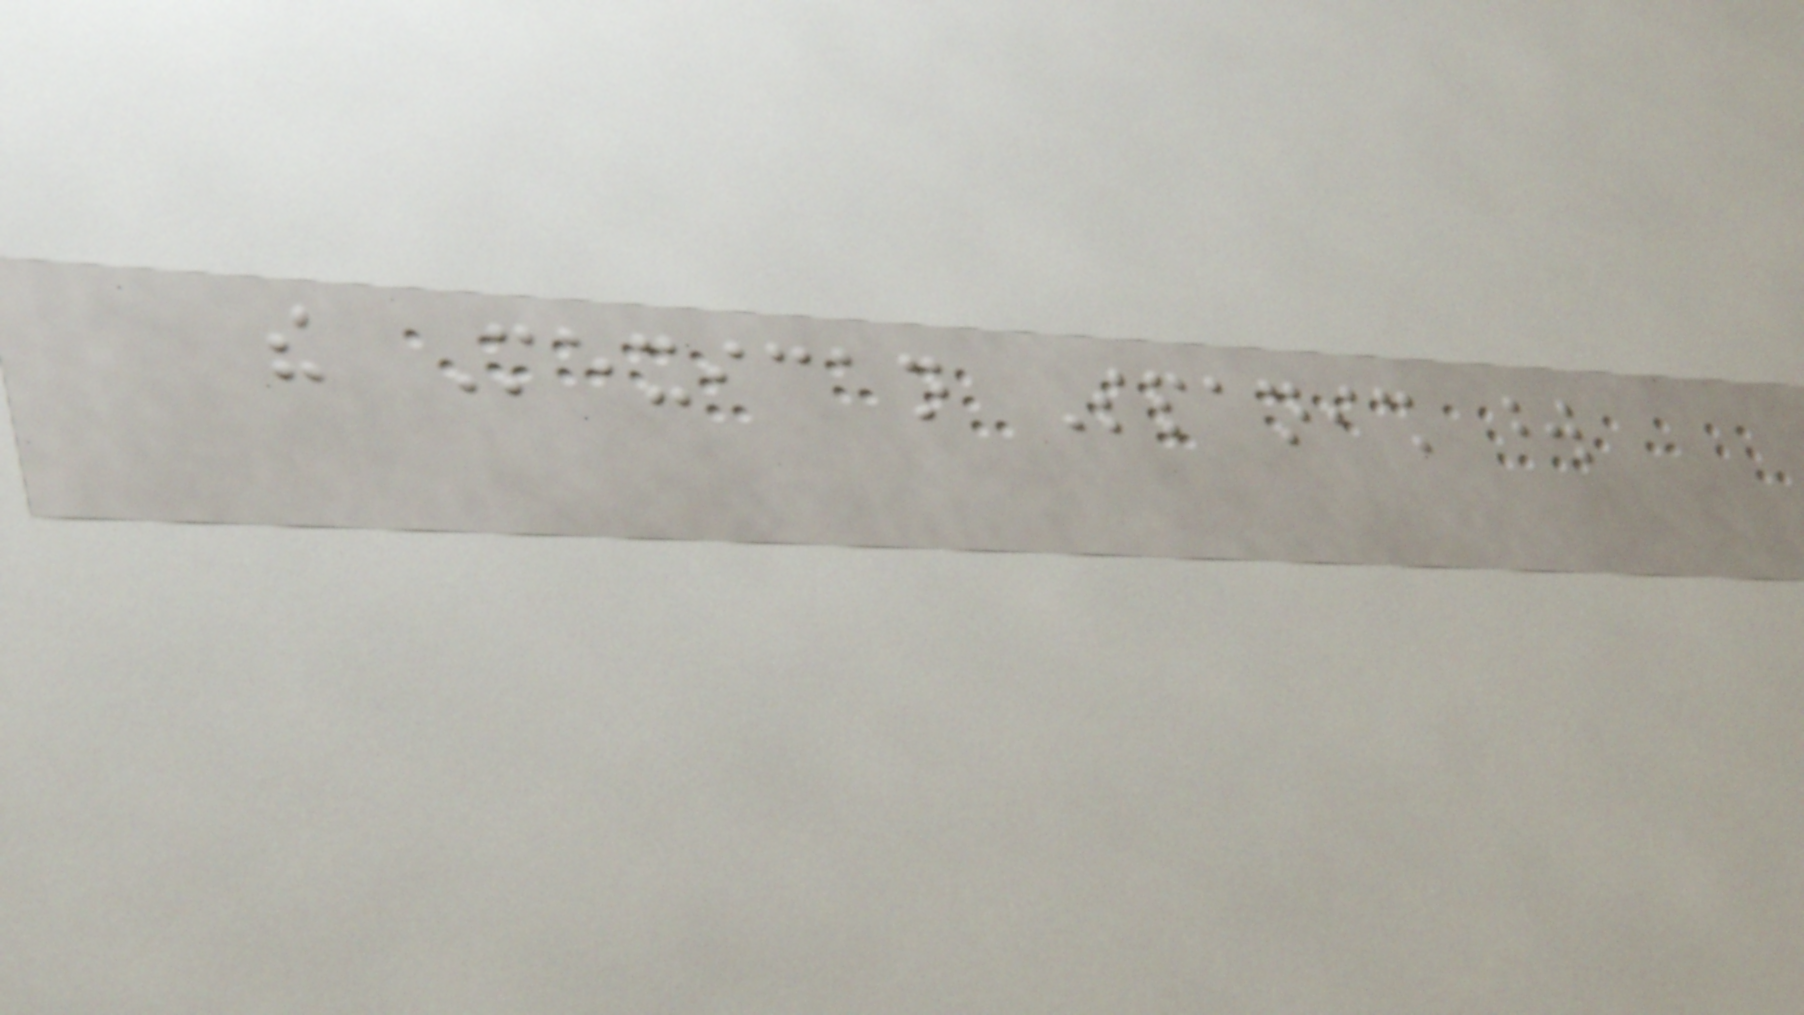the Mexican Spanish word
